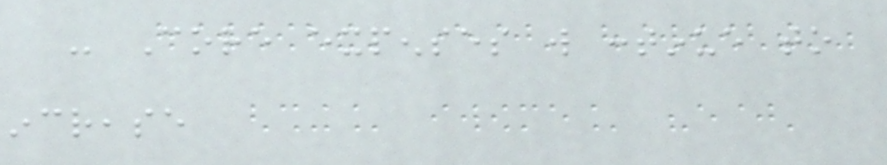- Core expenses will continue to
increase
